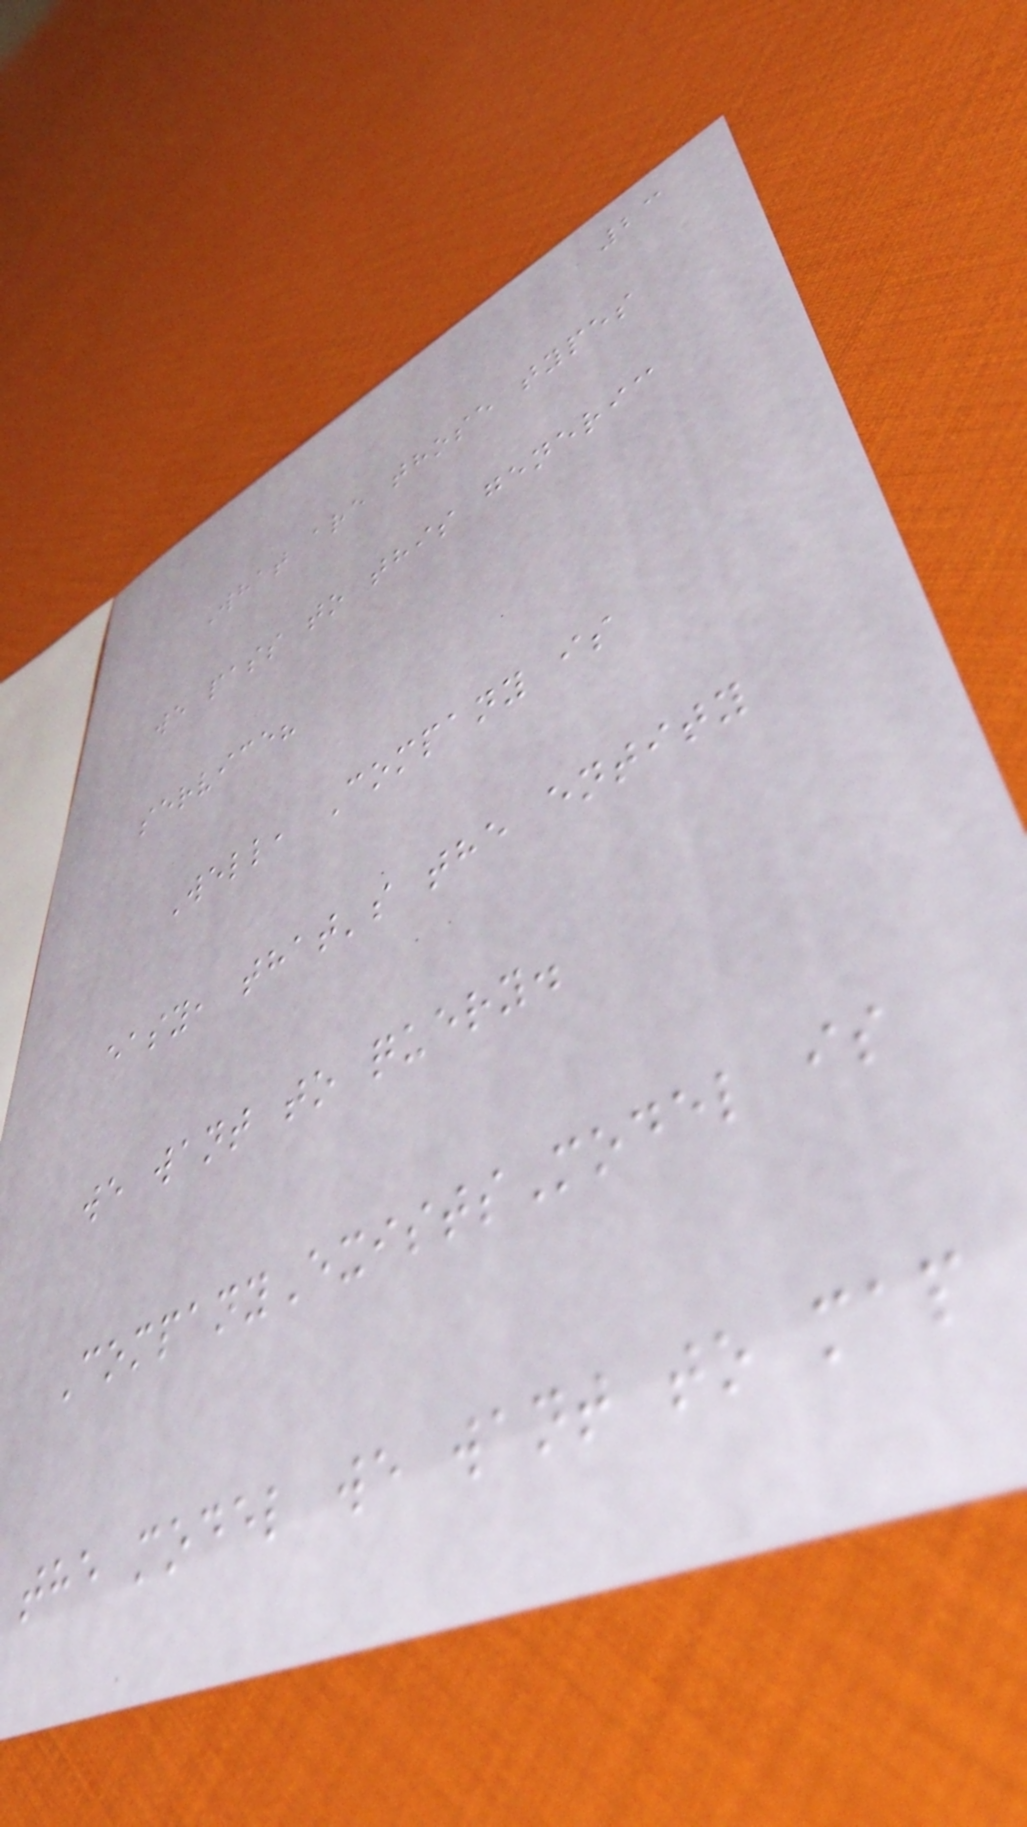23
What are those types
we pass to this generic
service?
Well, Company is
easy, that's the entity
we want to query.
CompanyExistsModel is
the model we want to map
